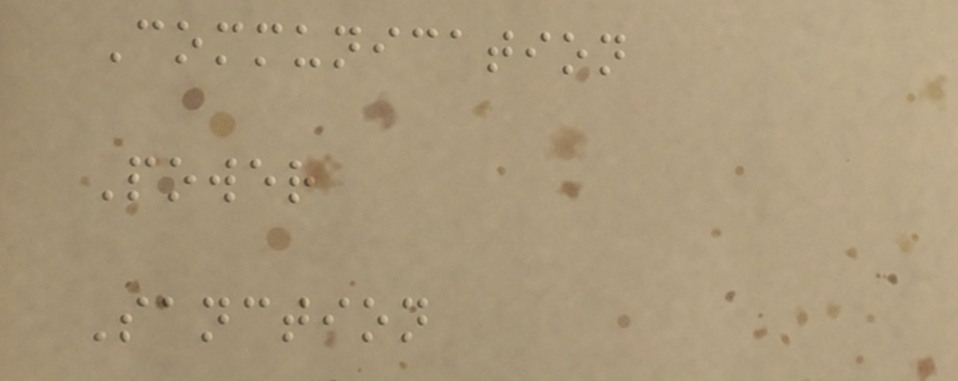Communication
Power
Sanction
